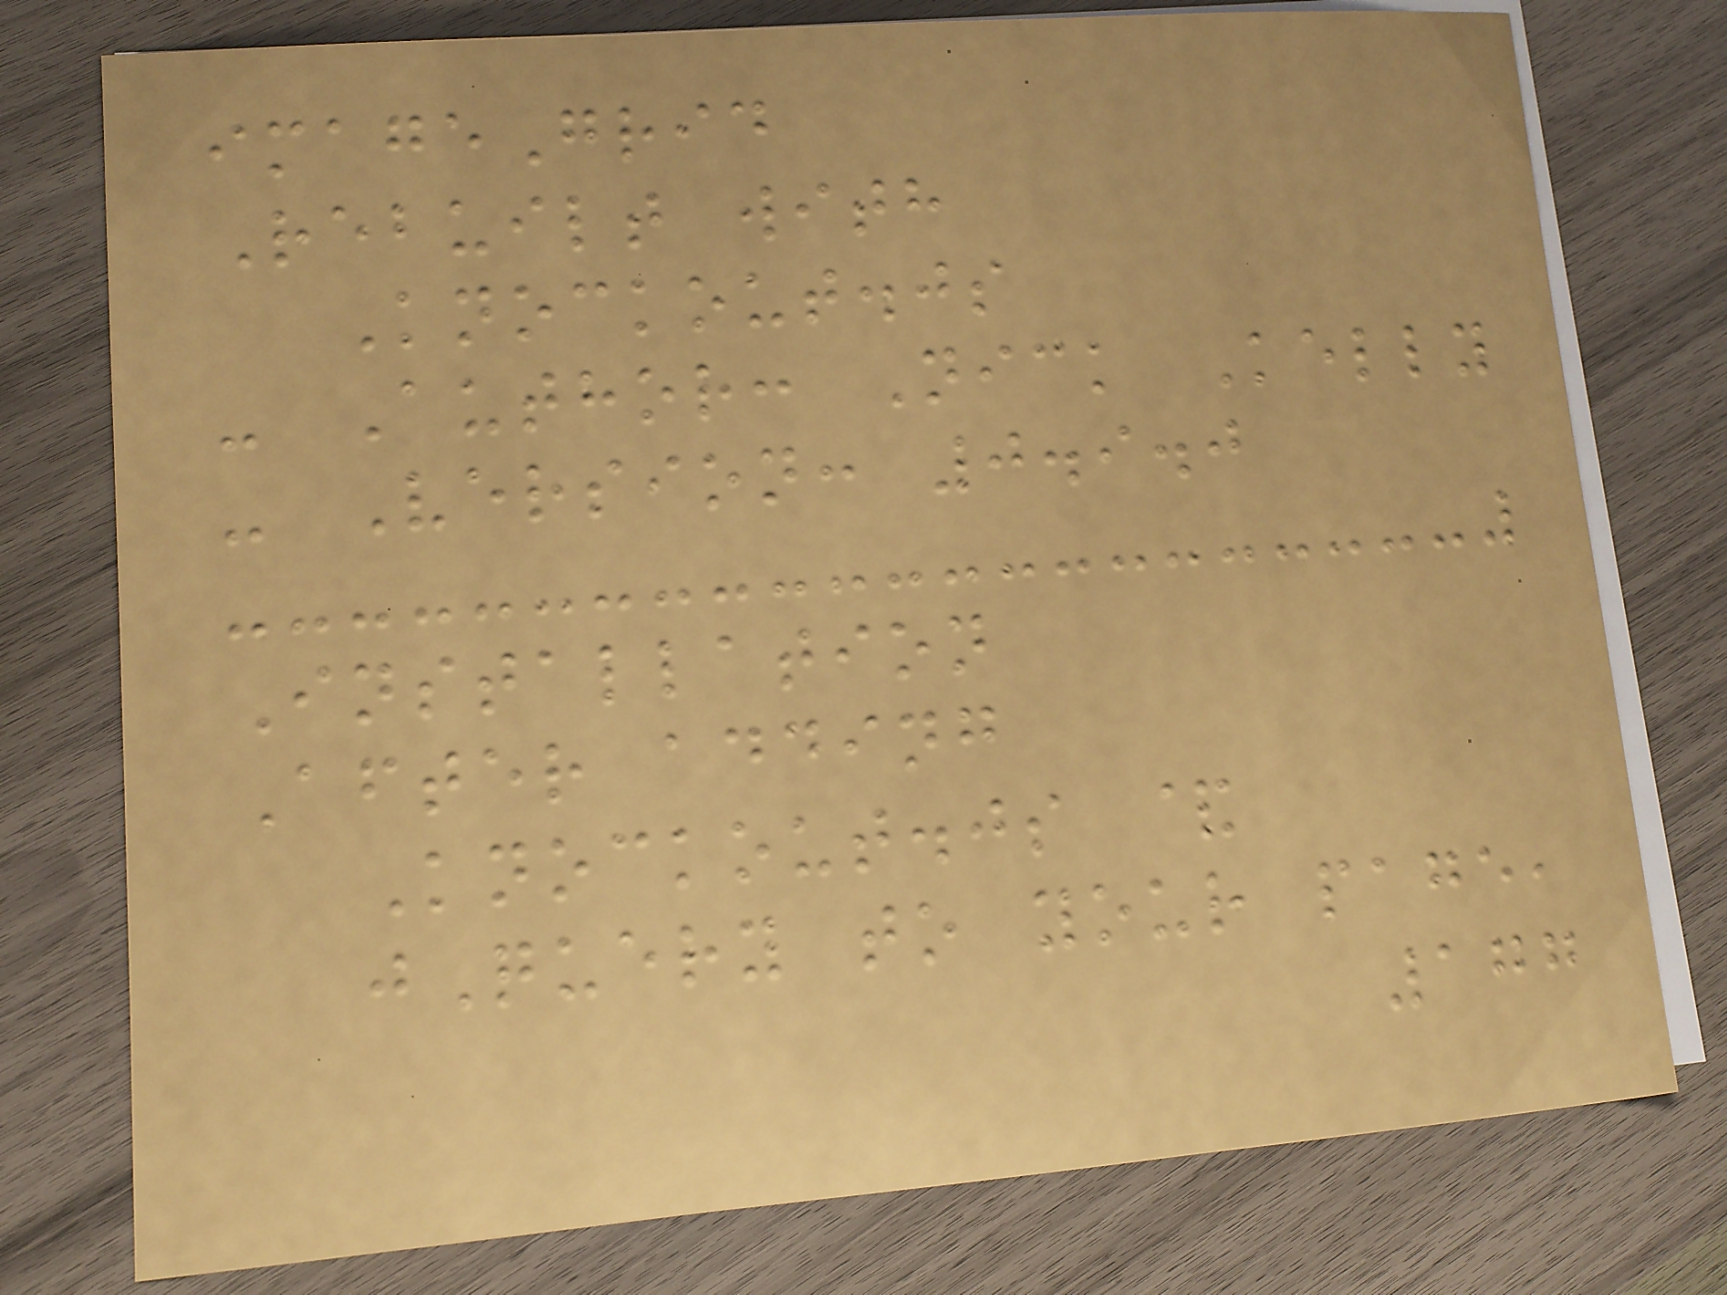imageGrid
Rebuilt with
Knockout.js
- Author: Nick Kelly
- Version: 0.9.0
Installation
After adding
Knockout.js &
jQuery to your page,
177
